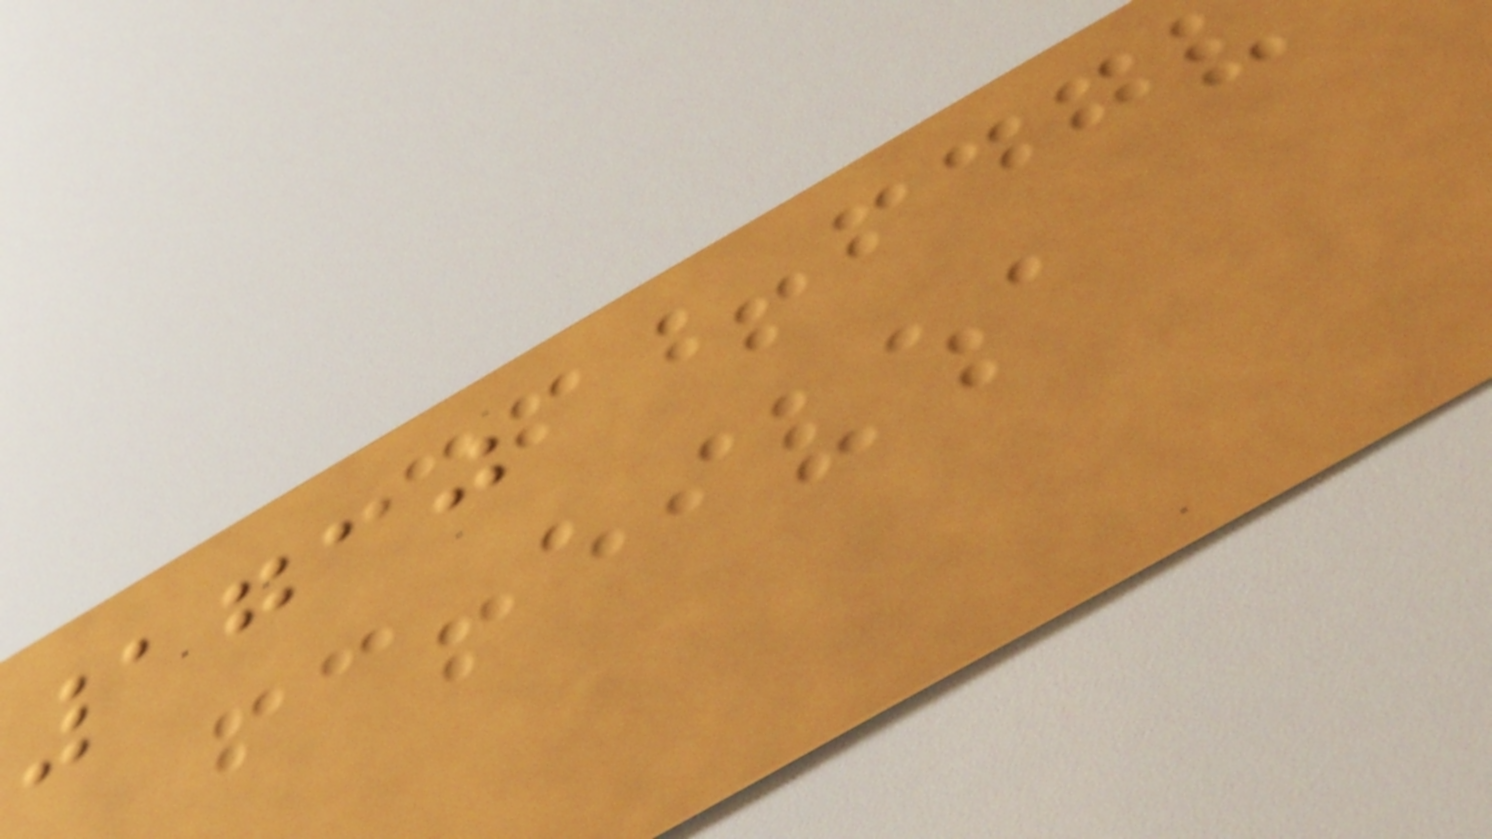1730
